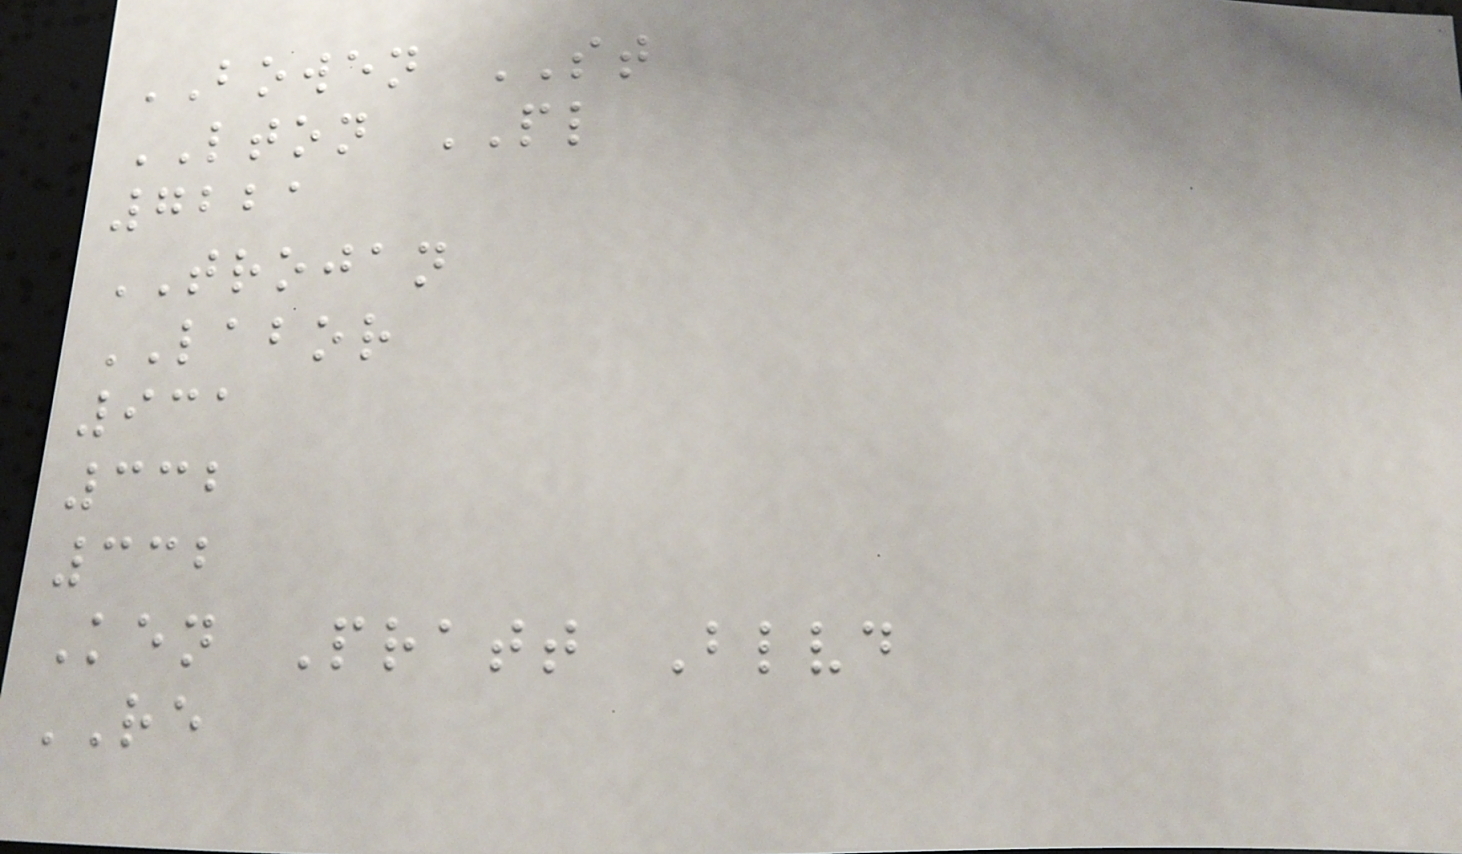BOWEN ST
LTON PL
7221
TROJAN
LABOR
931
332
332
Ken Pratt Blvd
RE
